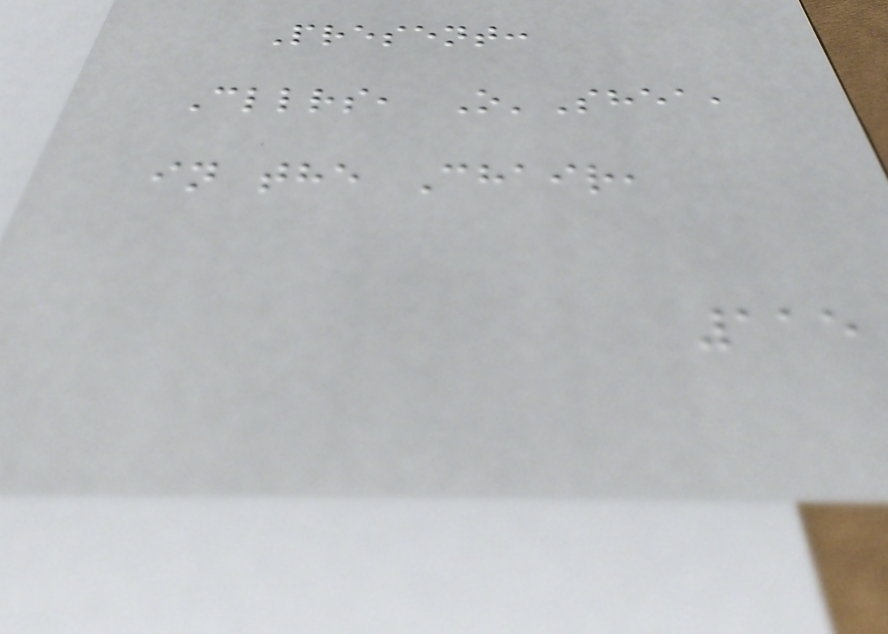Present:
Cllrs, O'Shea,
in the Chair,
115
